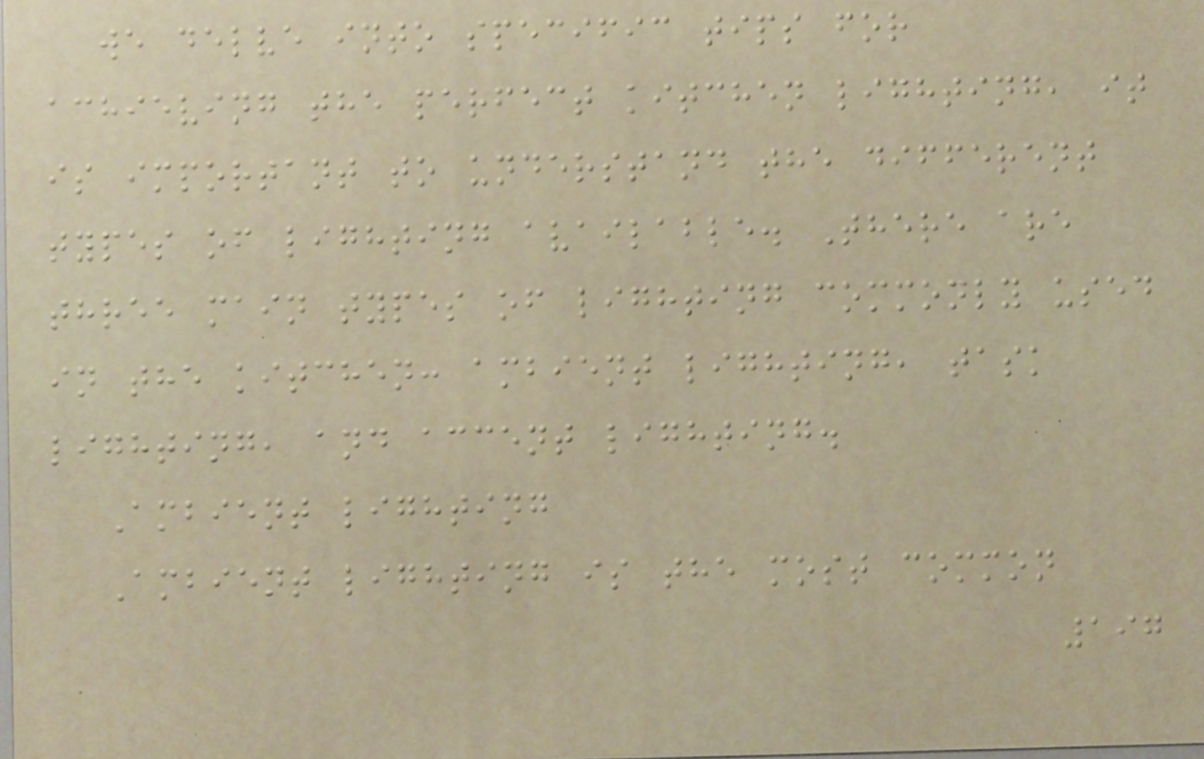we delve into specific tips for
achieving the perfect kitchen lighting, it
is important to understand the different
types of lighting available. There are
three main types of lighting commonly used
in the kitchen: ambient lighting, task
lighting, and accent lighting.
Ambient lighting
Ambient lighting is the most common
197
